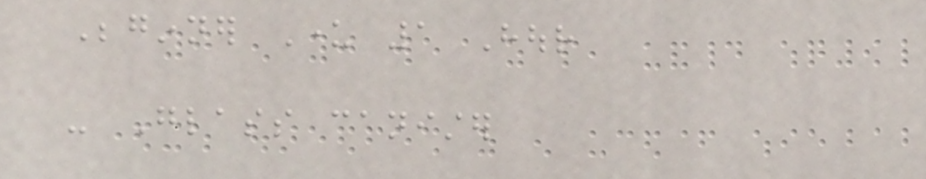Beginner Under 1 Hour
- Glass canister
